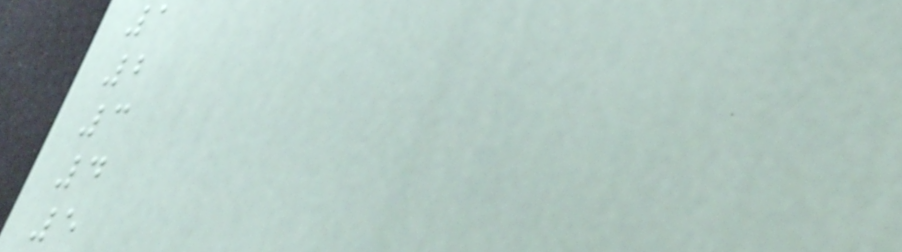1
2
3
4
5
